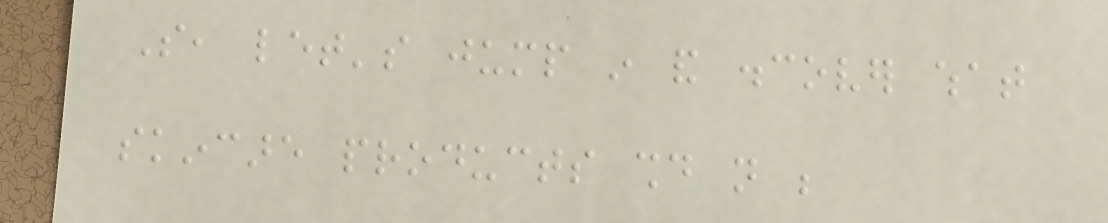So, let's jump in and discover what
skincare products should not be
